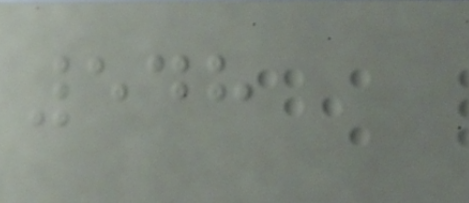548
